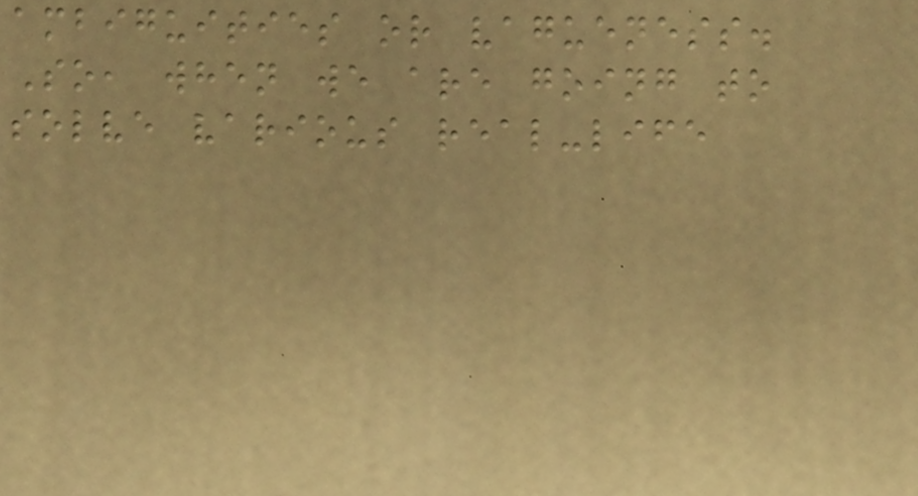ambiguities or vagueness.
So, when we are going to
solve various real-life
